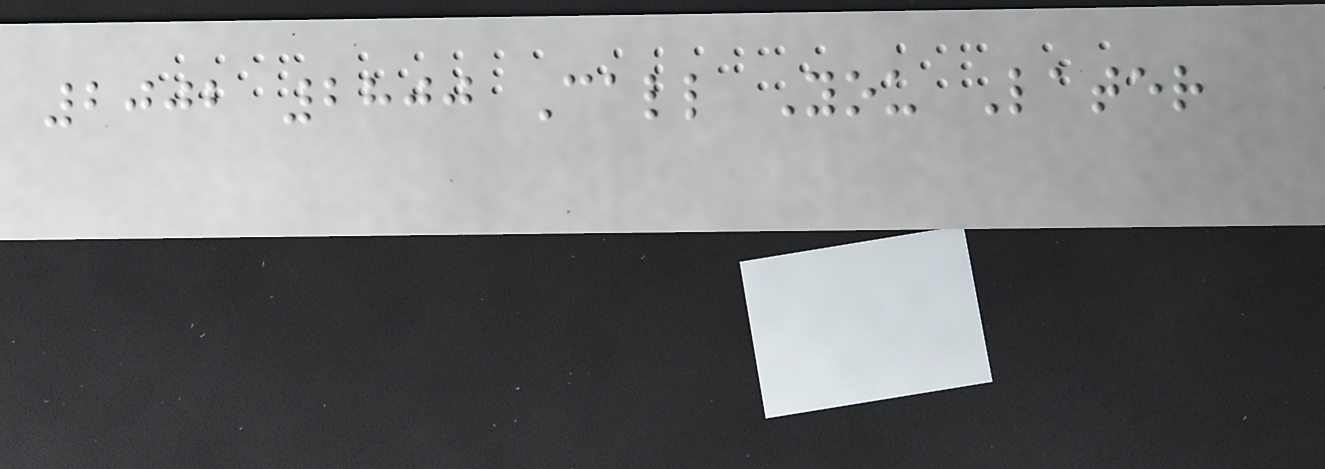2002 2800 Call You Later
